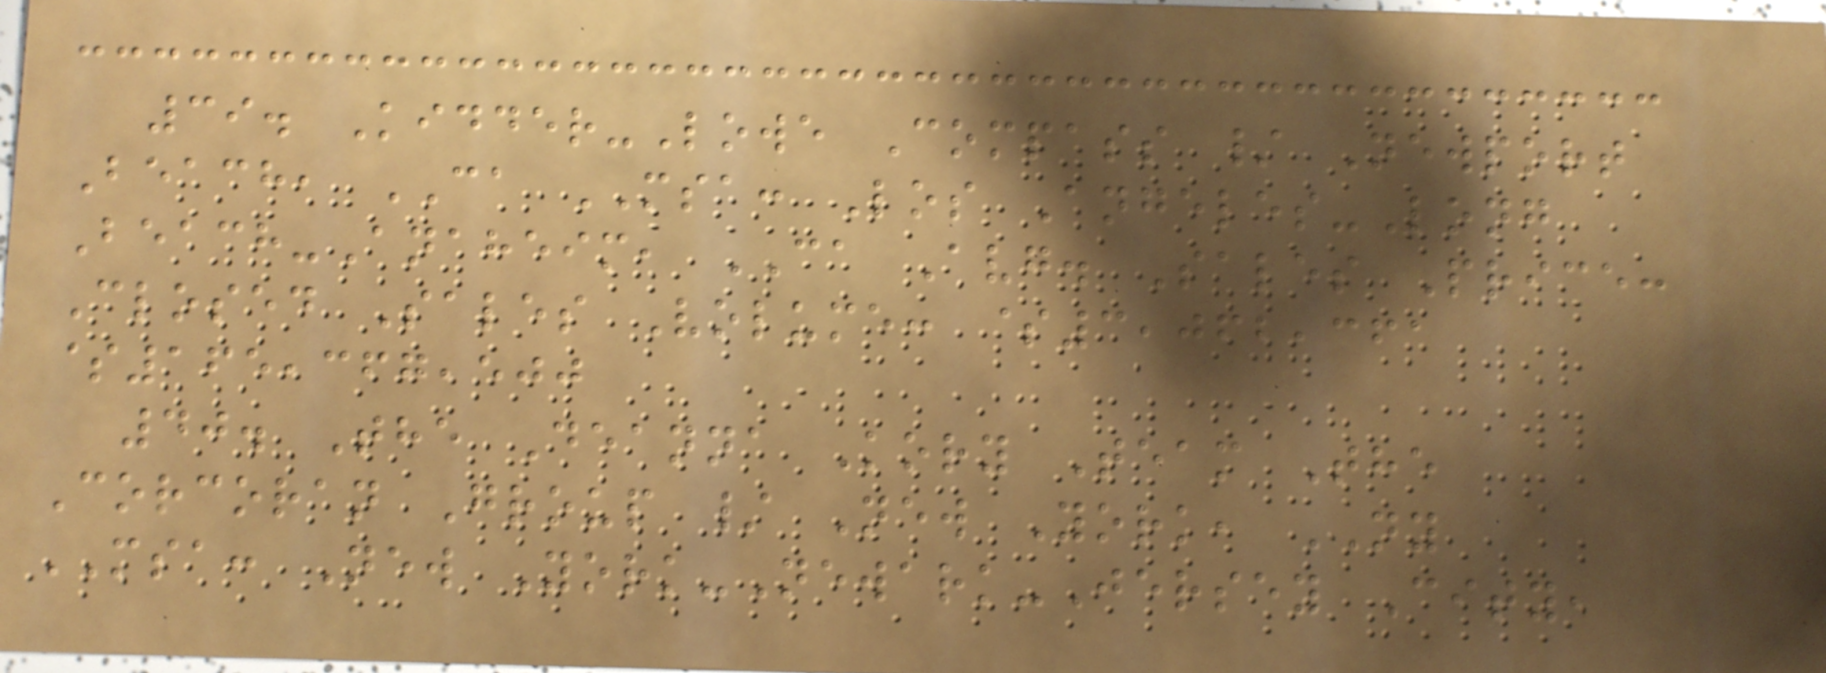39. Kidder-Lowe Compass / Newport
Beach, CA MSA: Los Angeles-Long
Beach-Anaheim, CA Avg. Sales Price:
Closed Sales Volume: $3,062,361
$165,367,500
40. The Deanna Kory Team The
Corcoran Group / New York, NY
MSA: New York-Newark-Jersey City,
